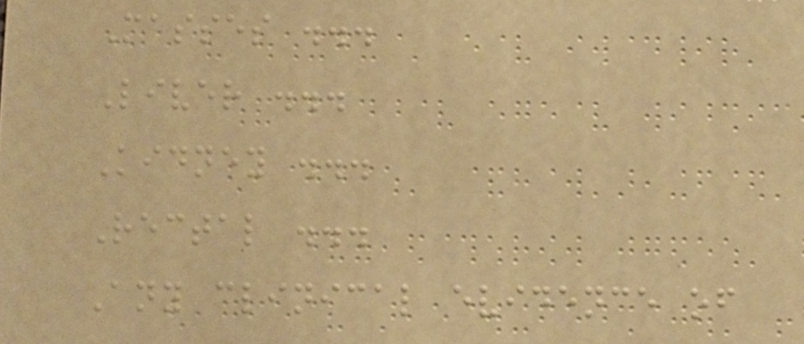Masses ...
Liver ...
Kidney ...
Rectal ...
Any clinical evidence of
